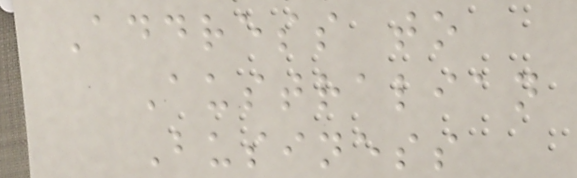Address to
Australian
Business
